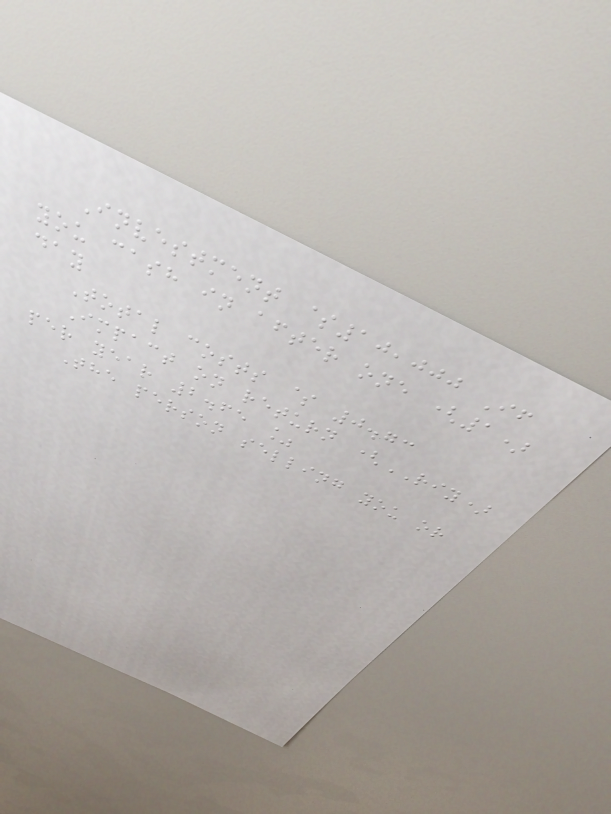Investment $10,000 If
you cash in after one (1)
day
Total costs $ 0.73
Impact on return (RIY)
per year 2.65 %
The person selling you or
